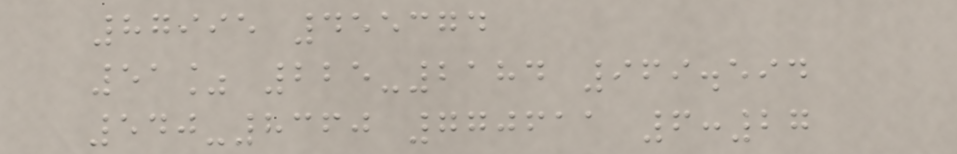87995 455374
51% 225-2184 969.594
540-8360 770611 6:27
